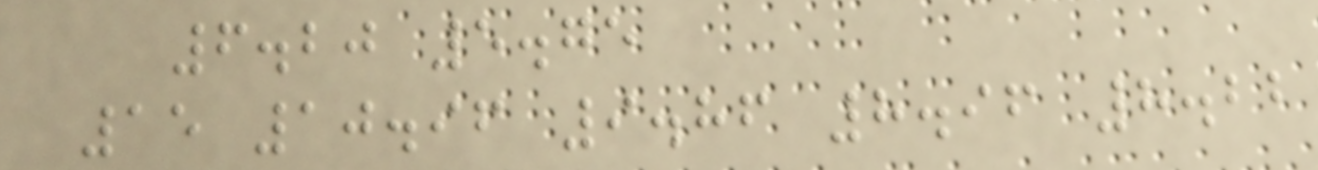6.20 5.75
15 10.96 9.86 8.96 8.22
